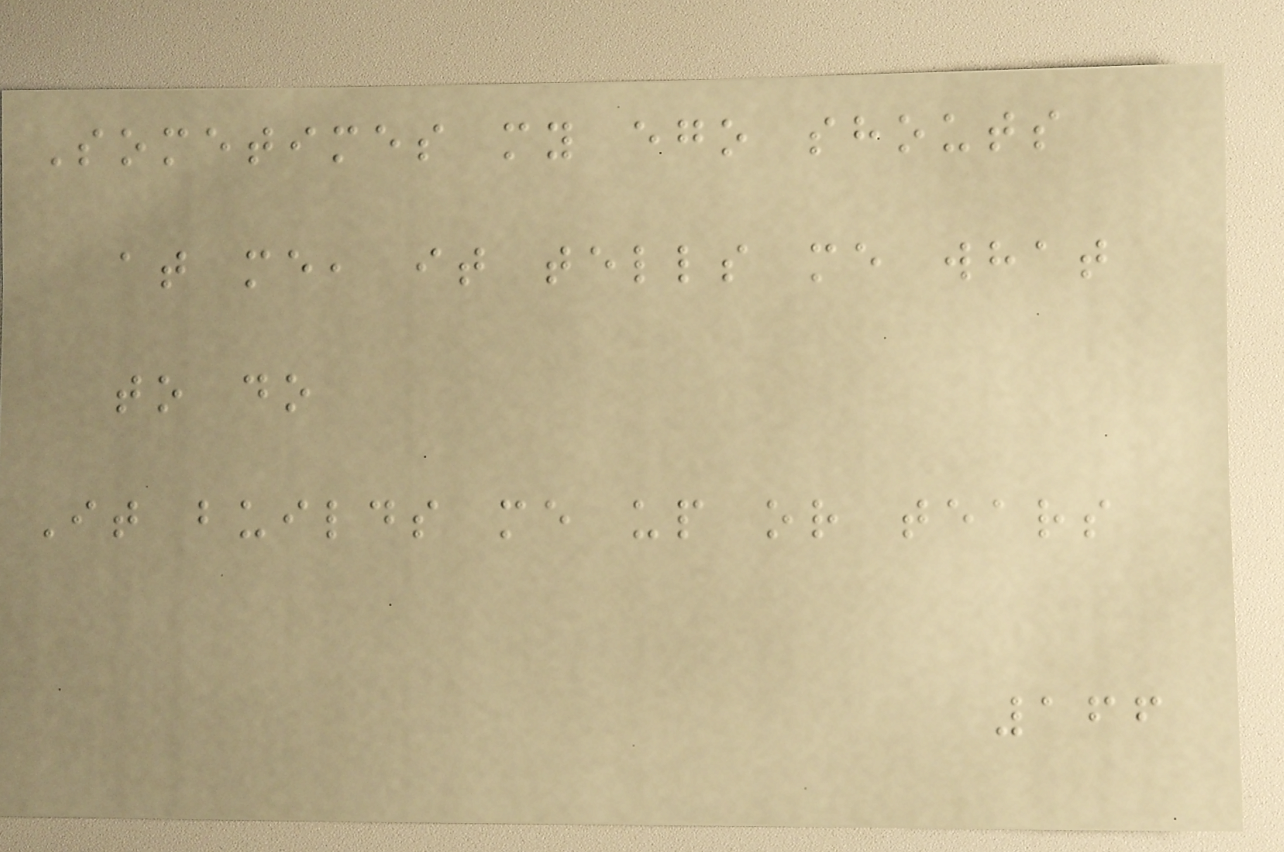Sometimes my ego shouts
at me, it tells me what
to do
It builds me up or tears
166
